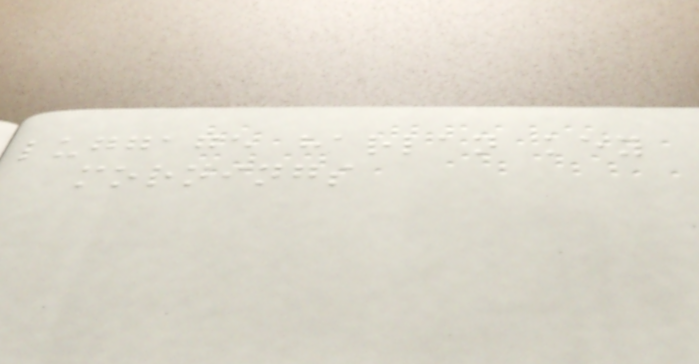luggage harlan key
mornings
